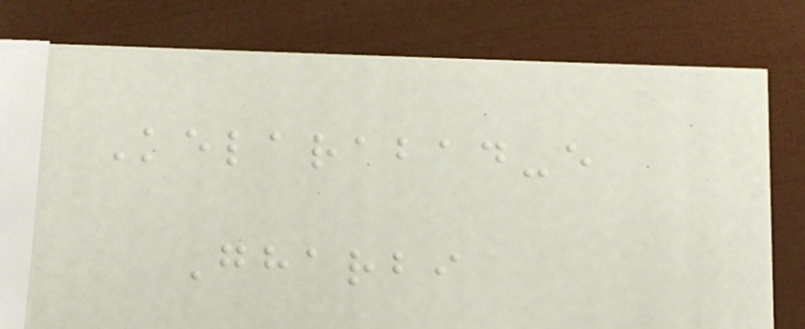Kelarabad-e
Gharbi
